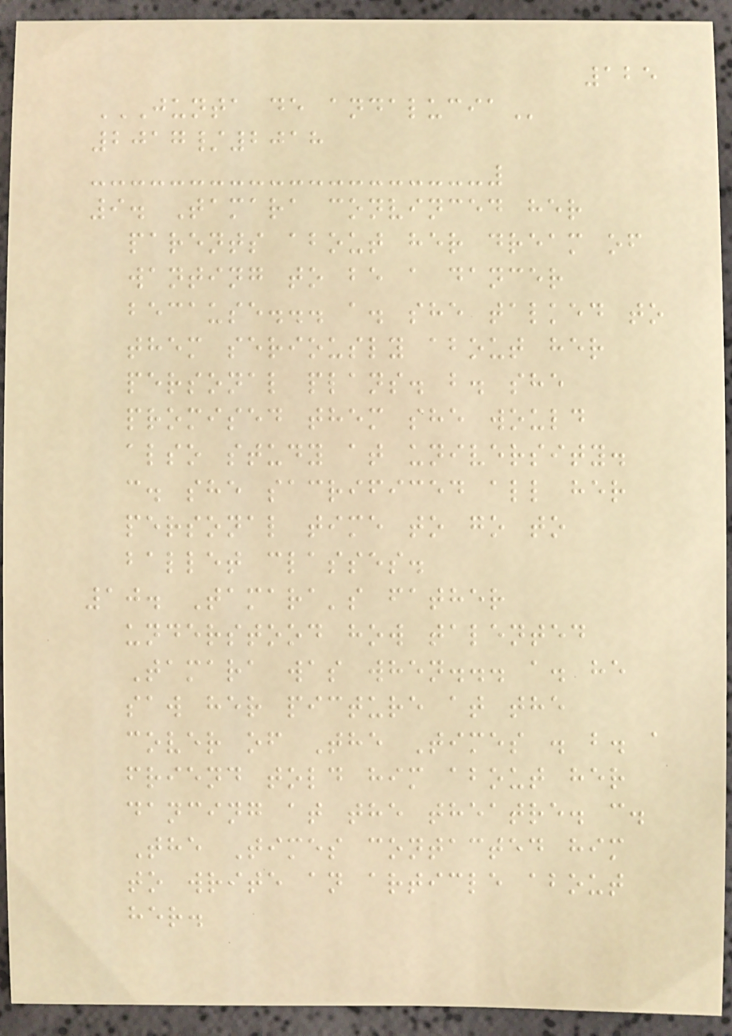125
JUNTA DE ANDALUCIA
2017/2018
9. Tamara convinced her
parents about her dream of
wanting to be a dancer
because... a. she talked to
them seriously about her
personal plans. b. she
promised them she would
also study at university.
c. she sacrificed all her
personal time to go to
ballet classes.
10. Tamara's father
understood how talented
Tamara was when... a. he
saw her picture at the
cover of The Times . b. a
friend told him about her
dancing at the theatre. c.
The Times contacted him
to write an article about
her.
